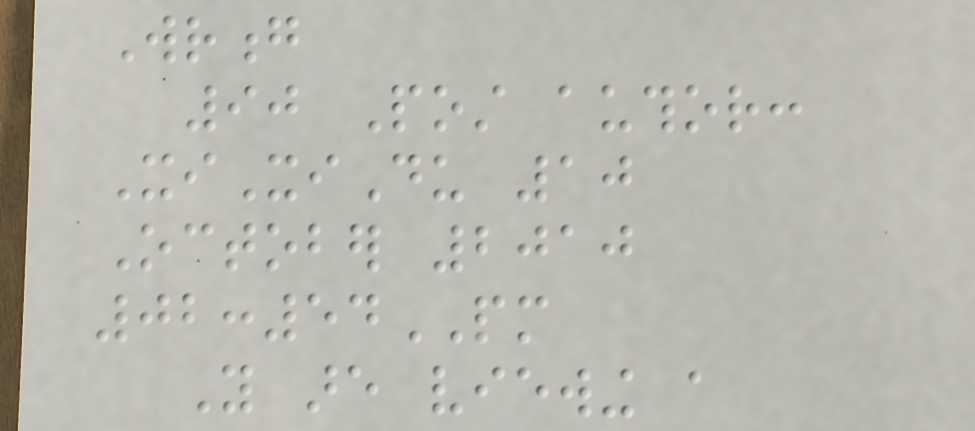Wrong
90 Post author:
XiXiDu 10
October 2010
02:54PM
You are viewing a
